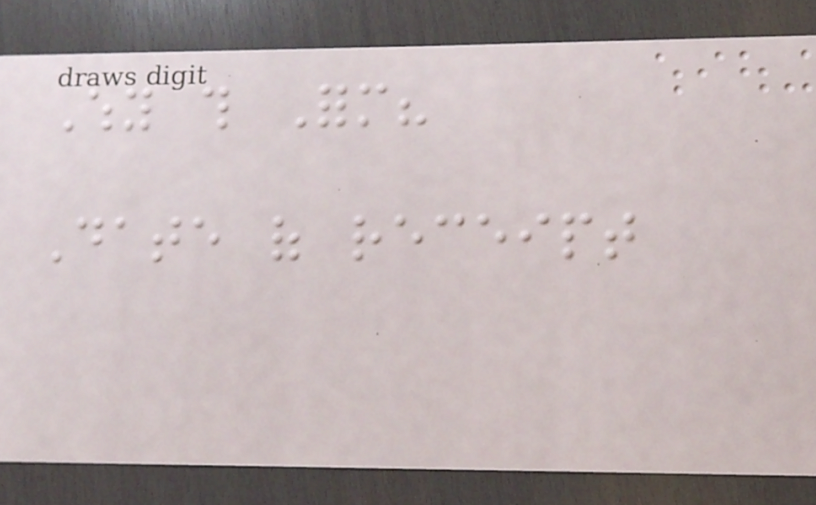Why this Form?
Date of receipt
